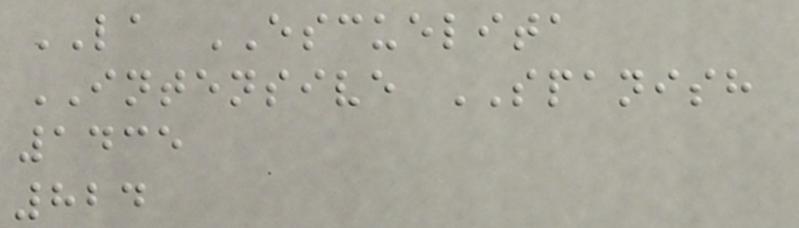LA ESCUELITA
INTENSIVE SPANISH
1435
824
